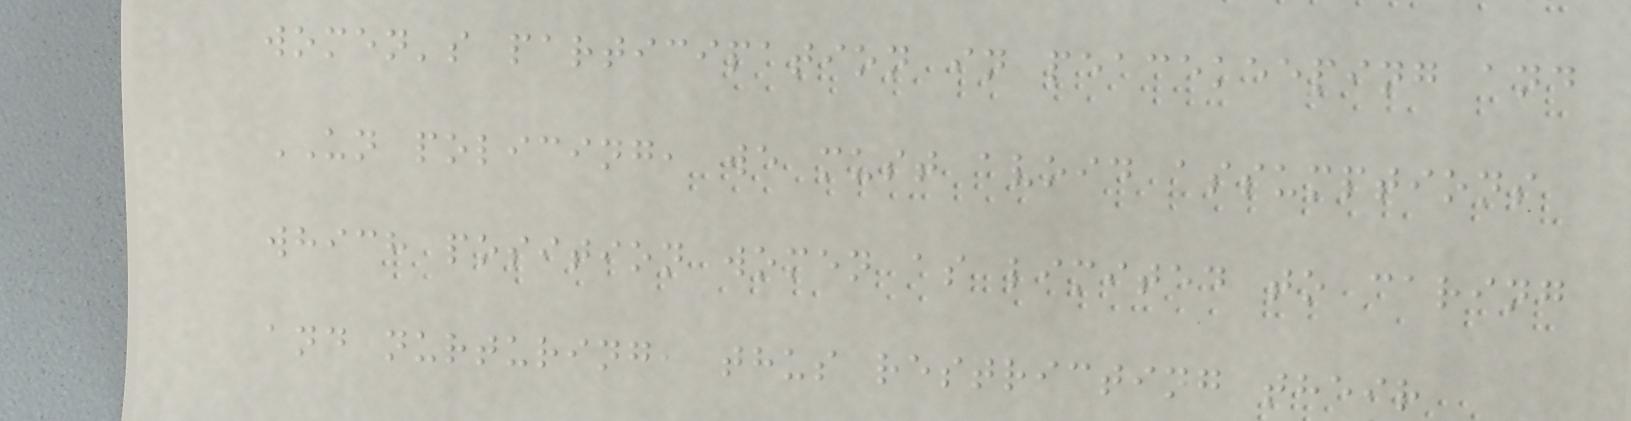women's participation in peacekeeping and
UN policing, we must avoid assumptions
which position women as limited to caring
and nurturing, thus restricting their
